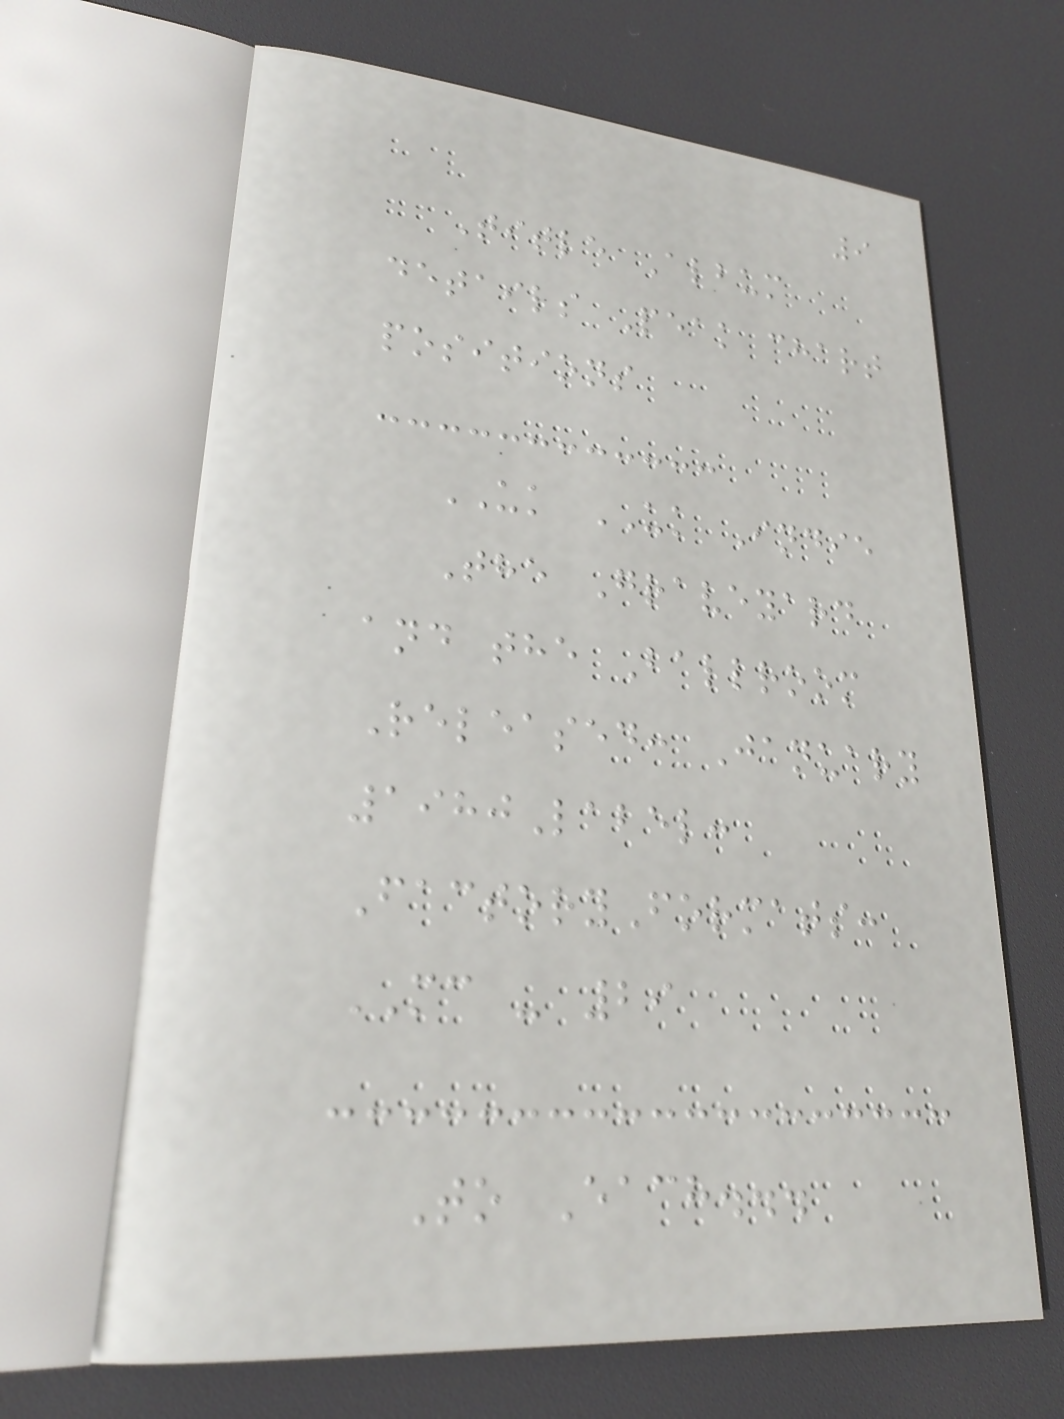9
Title Album
details Peak chart
positions
UK UK Indie
The Graveyard
and the Ballroom
Released: January
1980Label:
FactoryFormats:
MC - 29
To Each...
